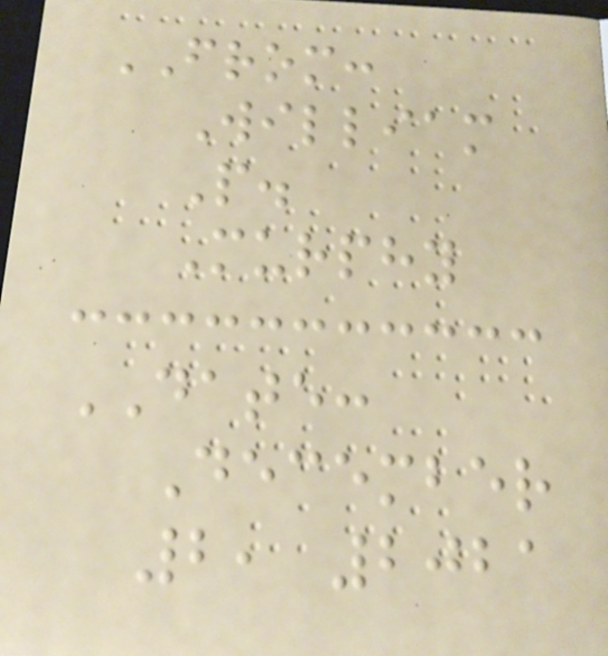FROM:
William
P.
Murphy
DATE:
December
2, 2021
